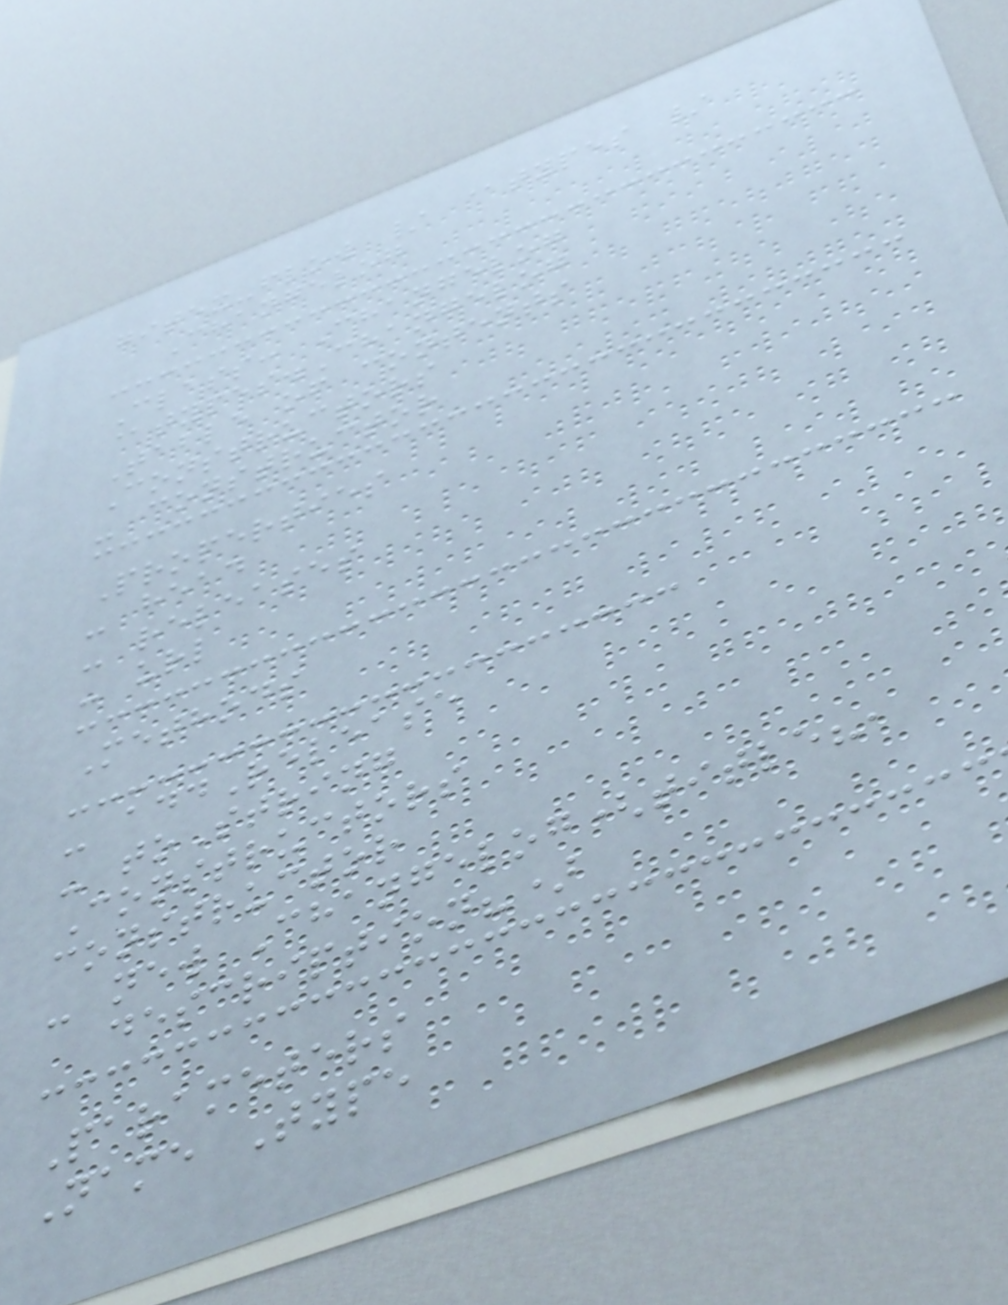gitex-flow / @types /
Changelog
Class: Changelog
@types.Changelog
Table of contents
Constructors
- constructor
Properties
- head
- releases
- url
Methods
- addRelease
- toString
Constructors
constructor
- new Changelog(title?,
description?)
Parameters
Name Type
